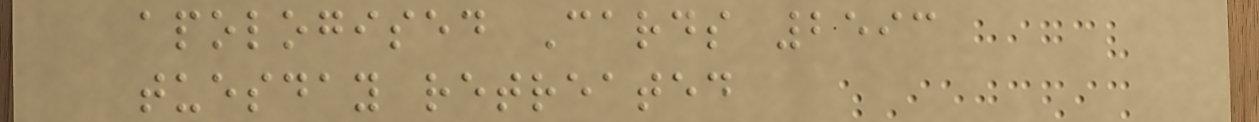apologised Cards 2593
tuesday retreated
